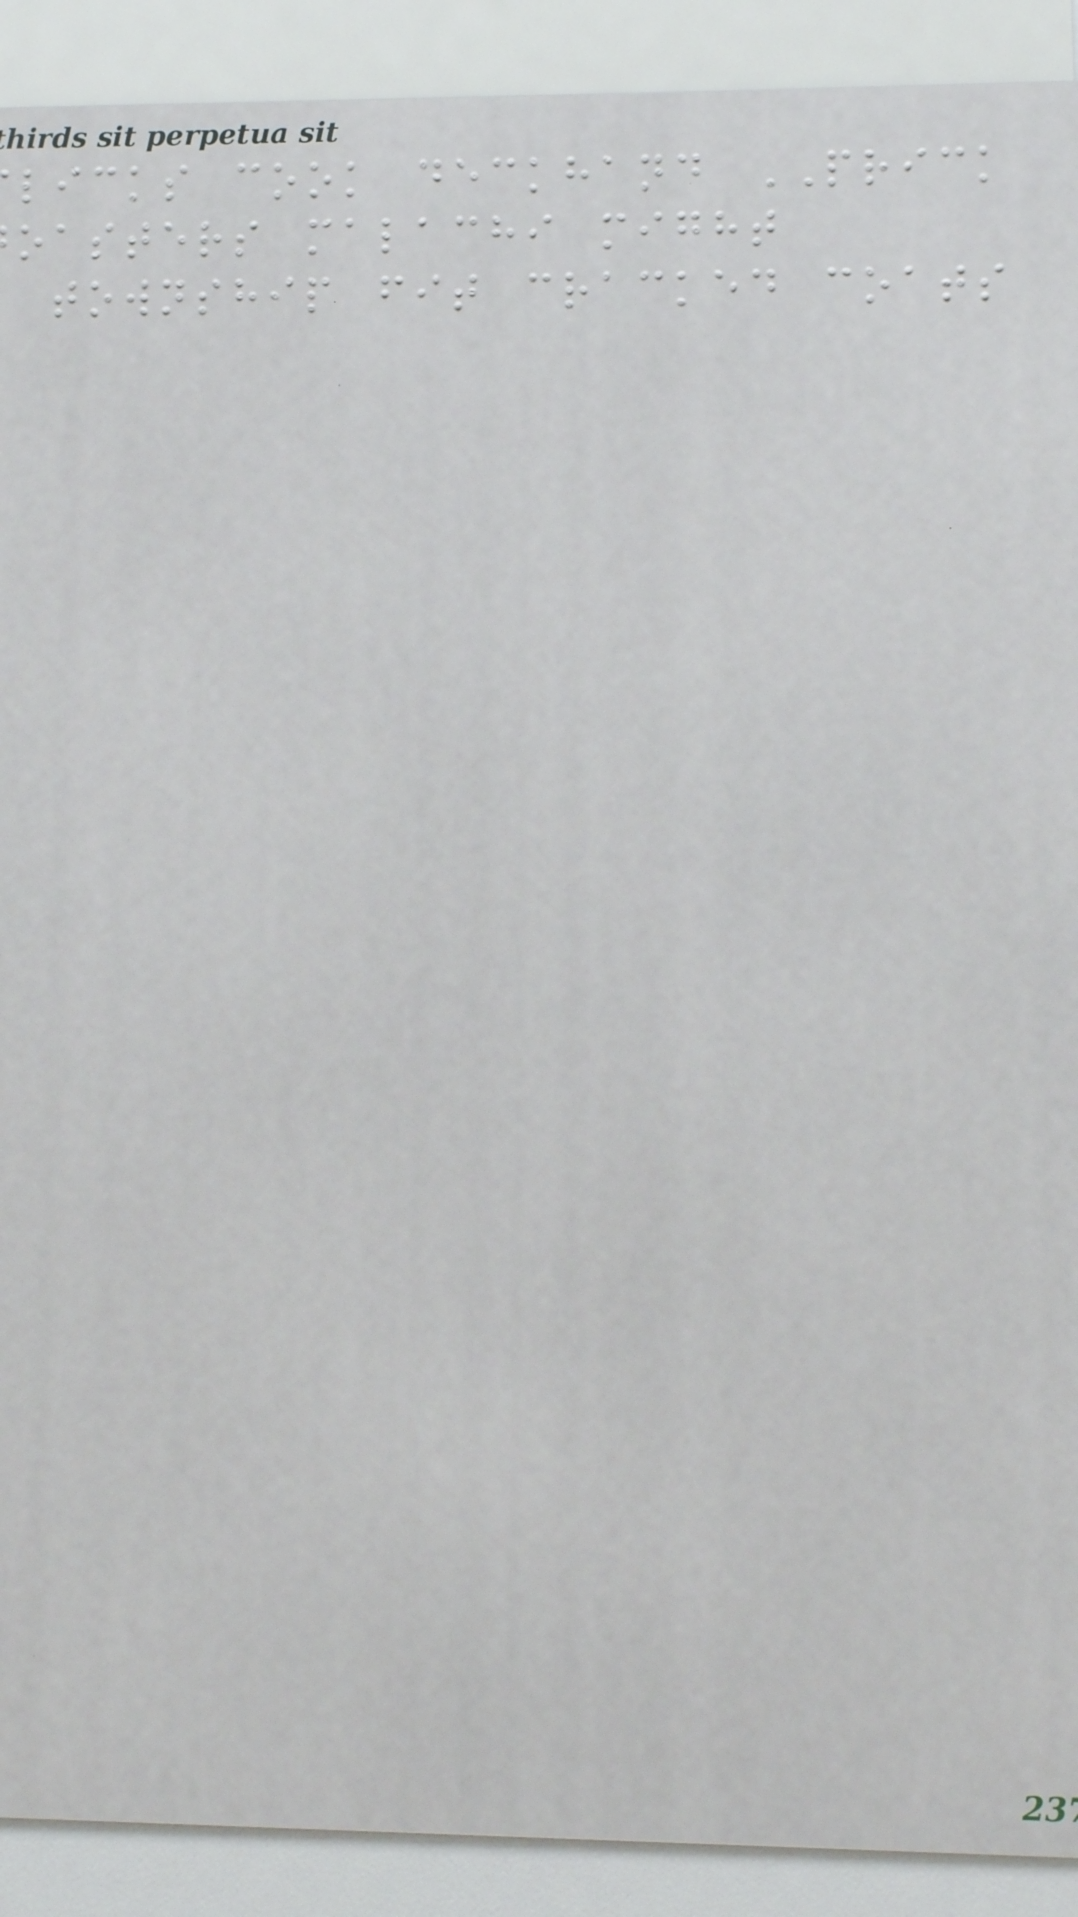licks cook deckhand PRICK
oasters malachi might
township fit cracked coats
